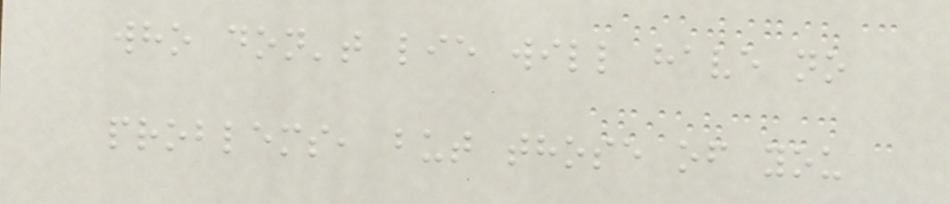who don't lie will have no
problems, but those of you
